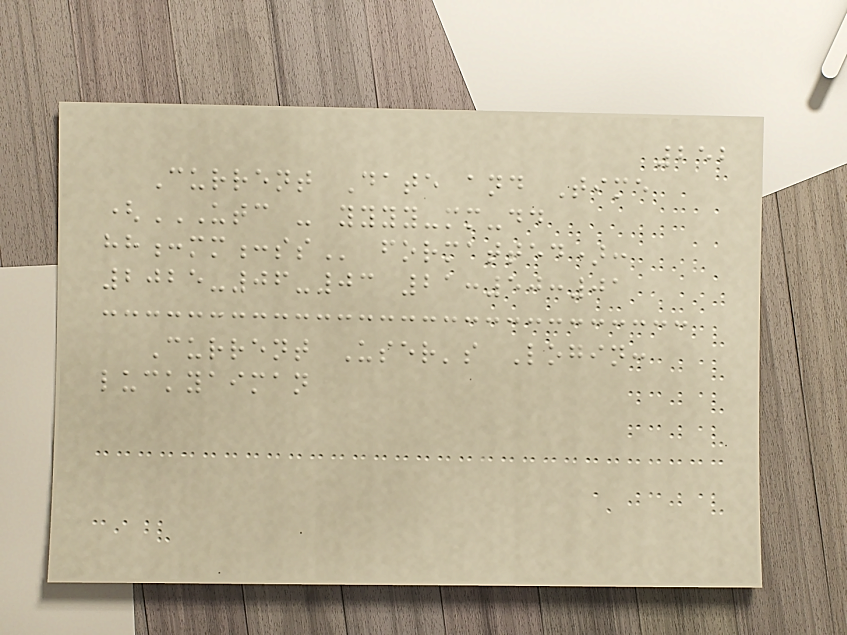252
Current Date and Time
(UTC - YYYY-MM-DD
HH:MM:SS formatted):
2025-06-03 21:50:01
Current User's Login:
luckyaiman
